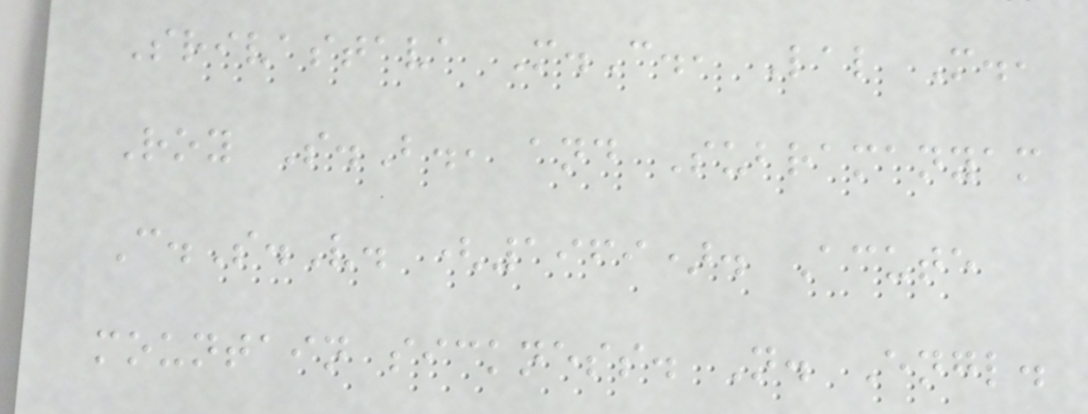Srivastava M.C., Lal M.,
Roy S.B., and Subramanyam
C.S.V. (1969). Acute
mountain sickness. N. Engl.
